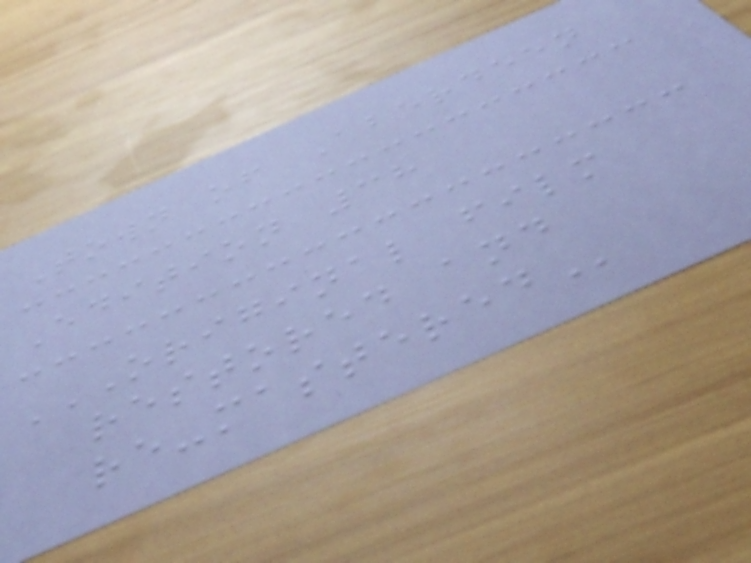Town of Aberdeen
Edition 38
ORIGINAL FILM
RESTORED AND
RE-MASTERED
